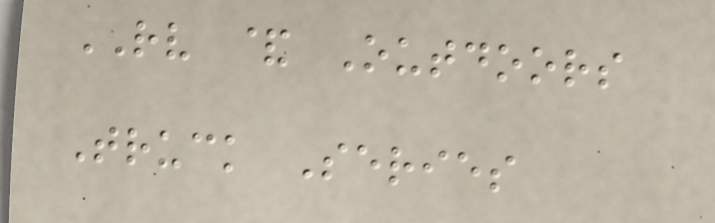RV & Outdoors
Truck Series
